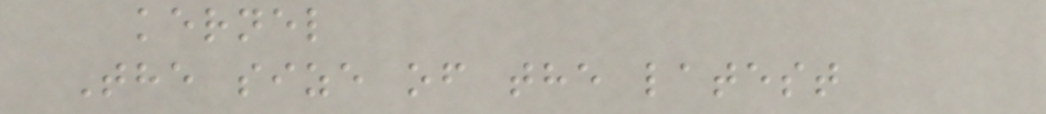kernel
The size of the latest
